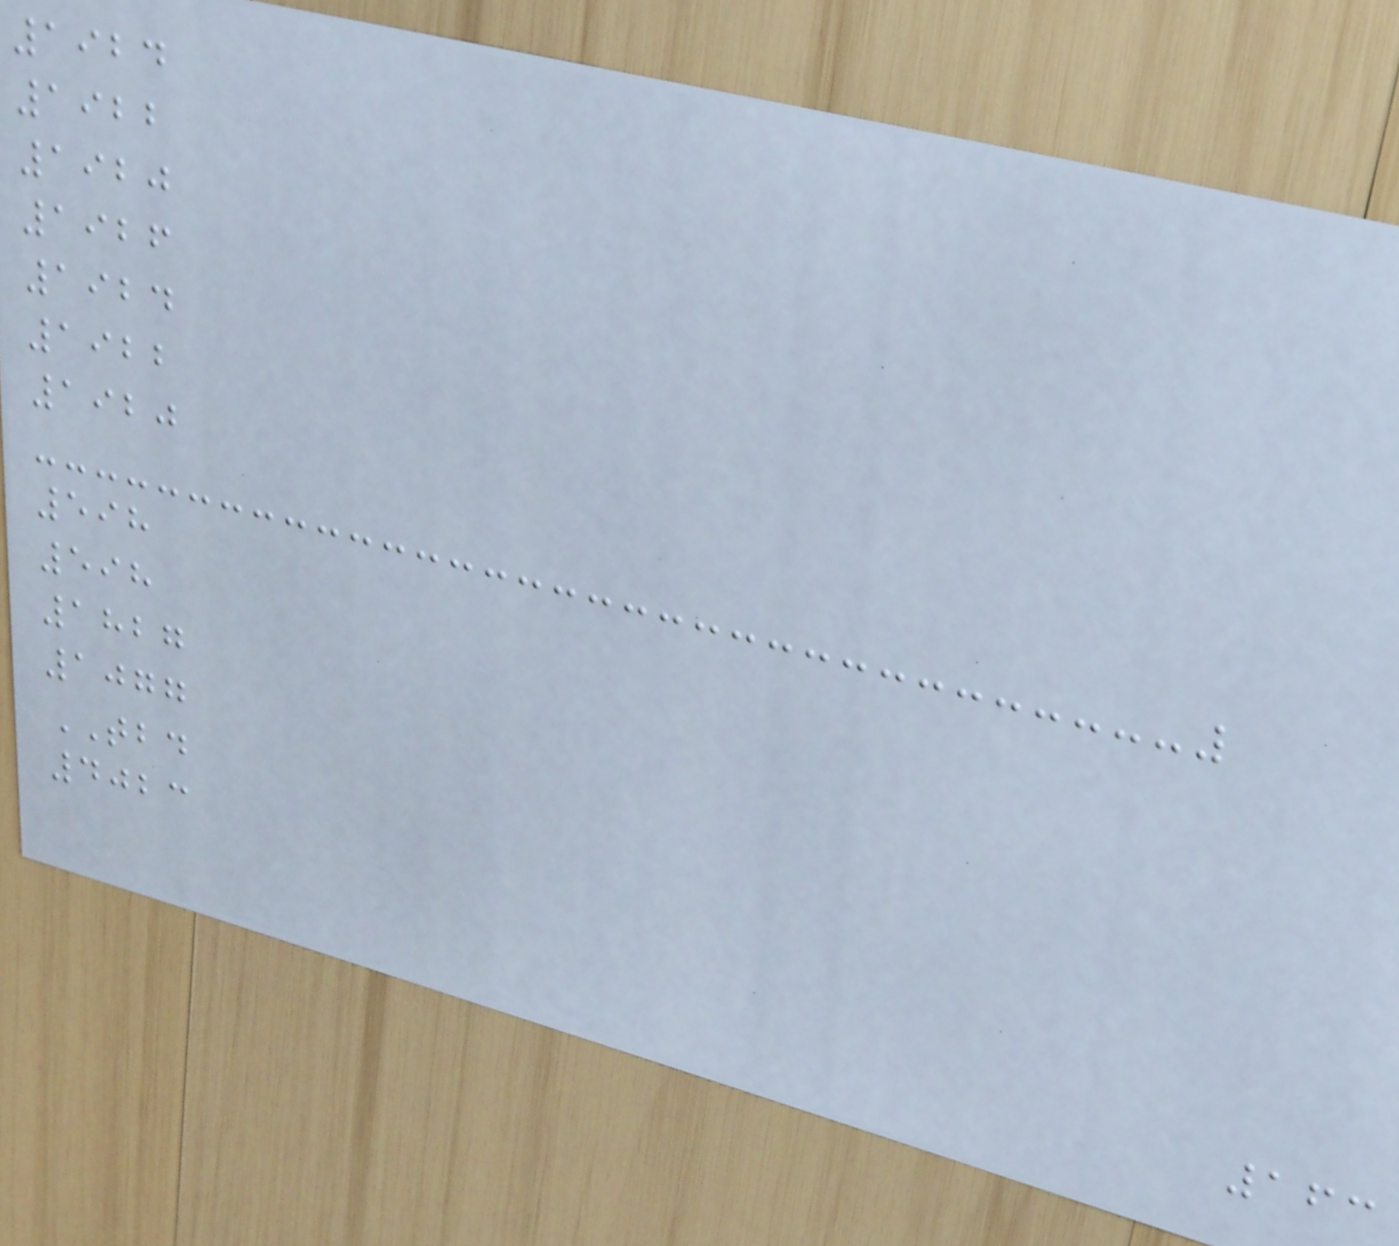1924
1922
1920
1926
1924
1922
1920
598
598
1827
1077
TBD
4023
163
